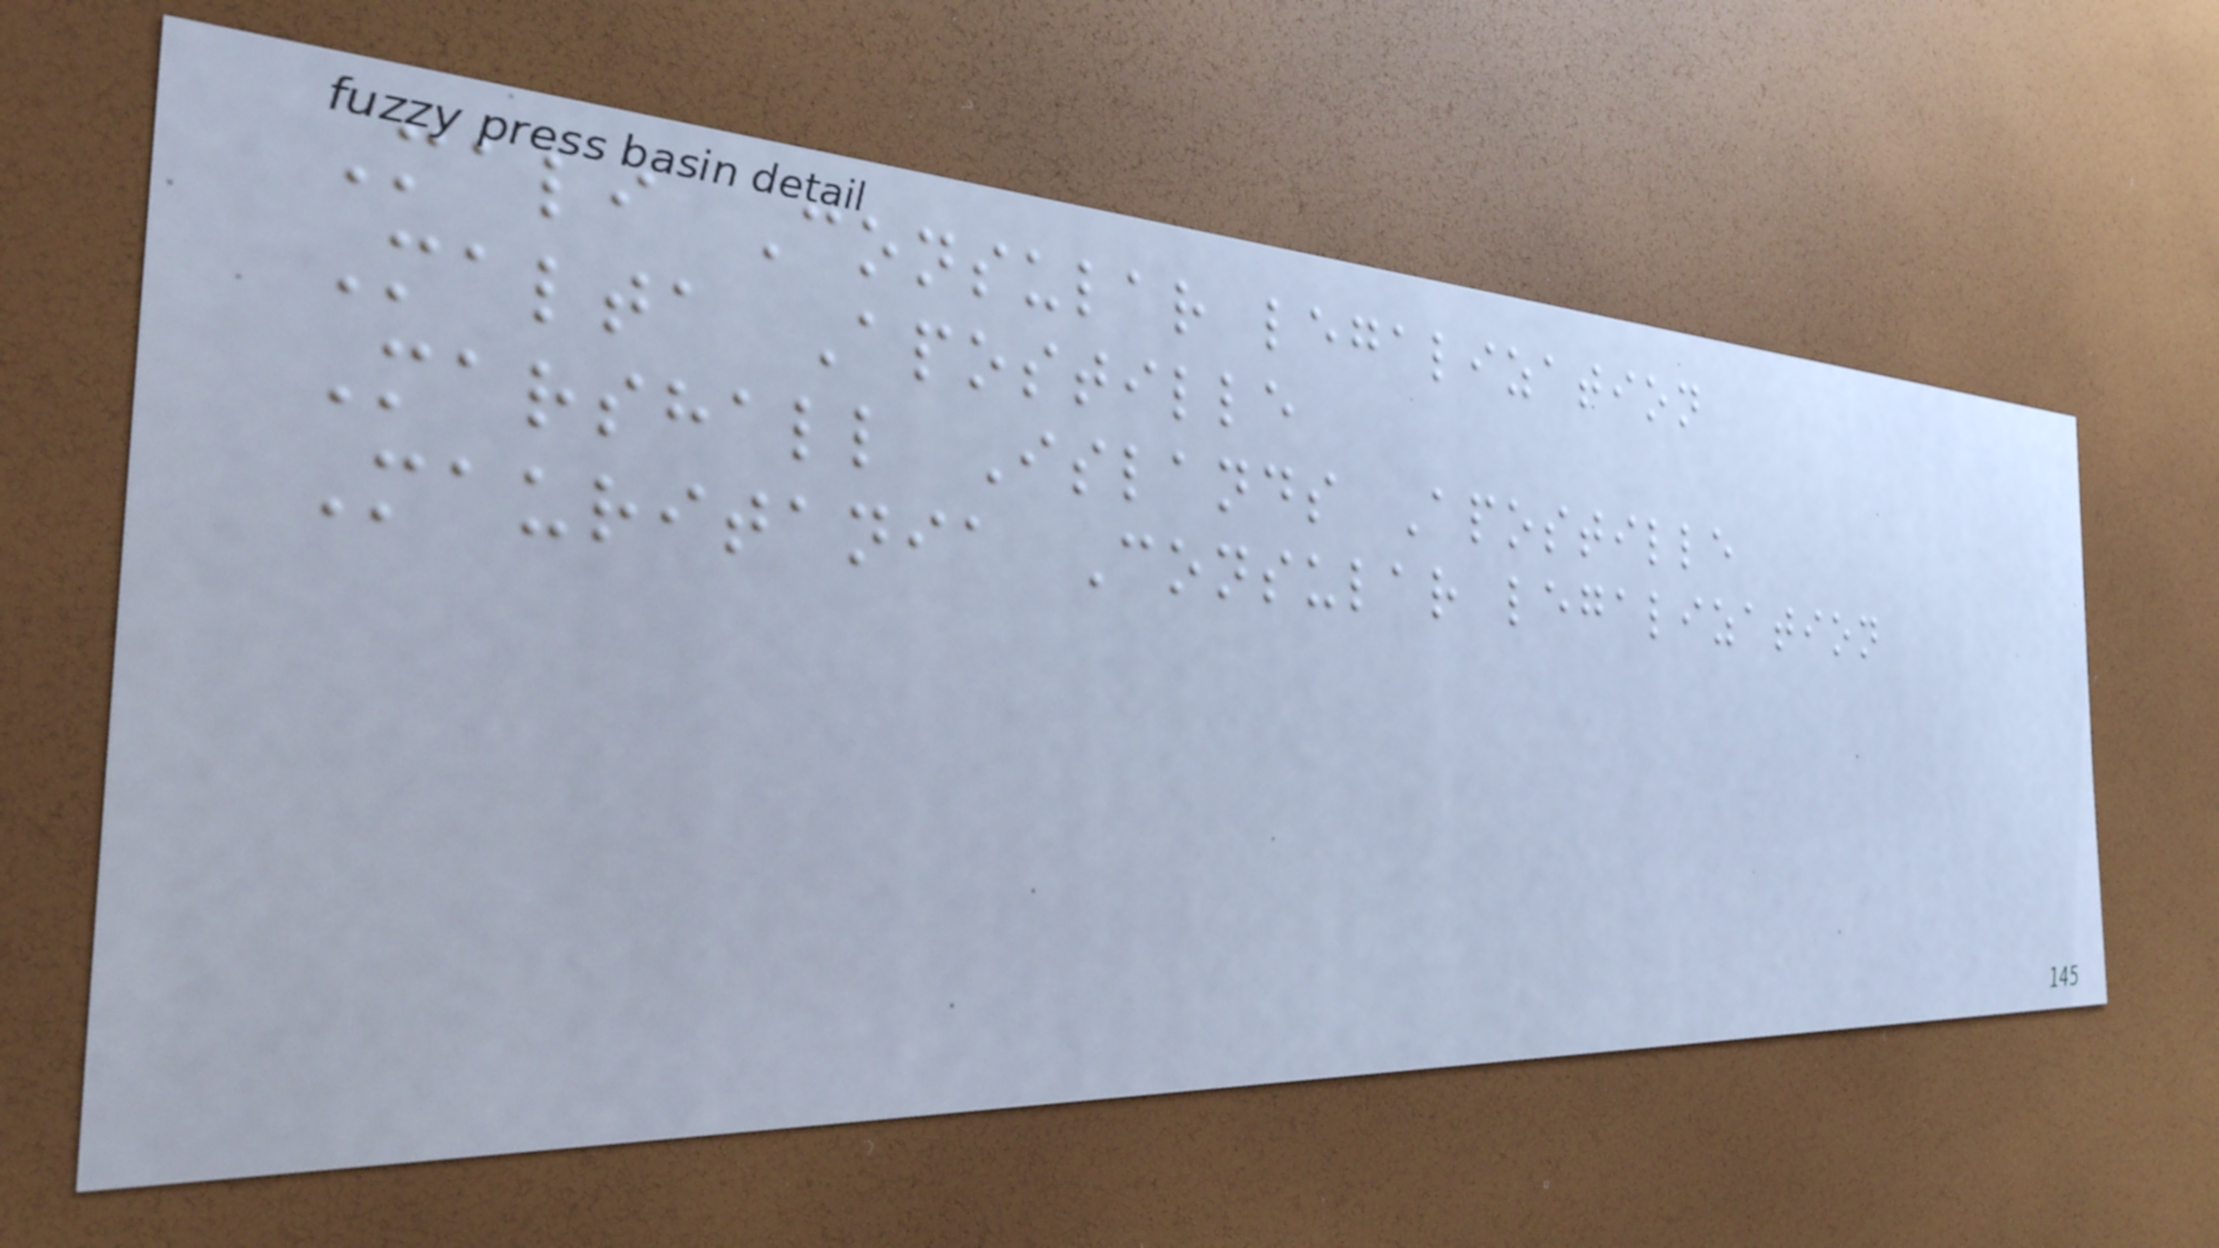Mali Consular legalization
Malta Apostille
Marshall Islands Apostille
Mauritania Consular legalization
